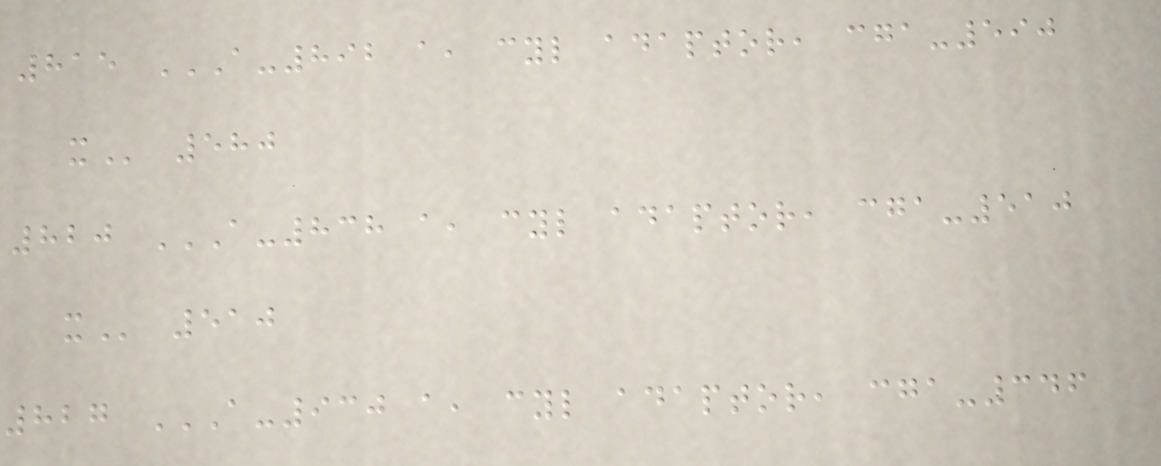815 A-892 A, CYL ADAPTOR, CGA-590
X 580
820 A-838 A, CYL ADAPTOR, CGA-510
X 510
827 A-930 A, CYL ADAPTOR, CGA-346
